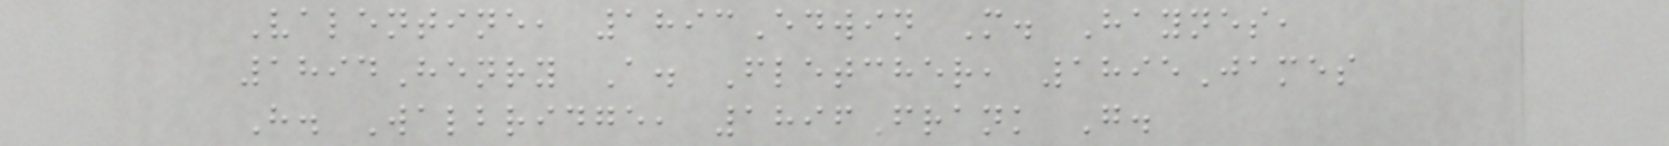Valentine, 1893Edwin M. Haynes,
1894Henry A. Fletcher, 1895James
H. Walbridge, 1896Frank G.
